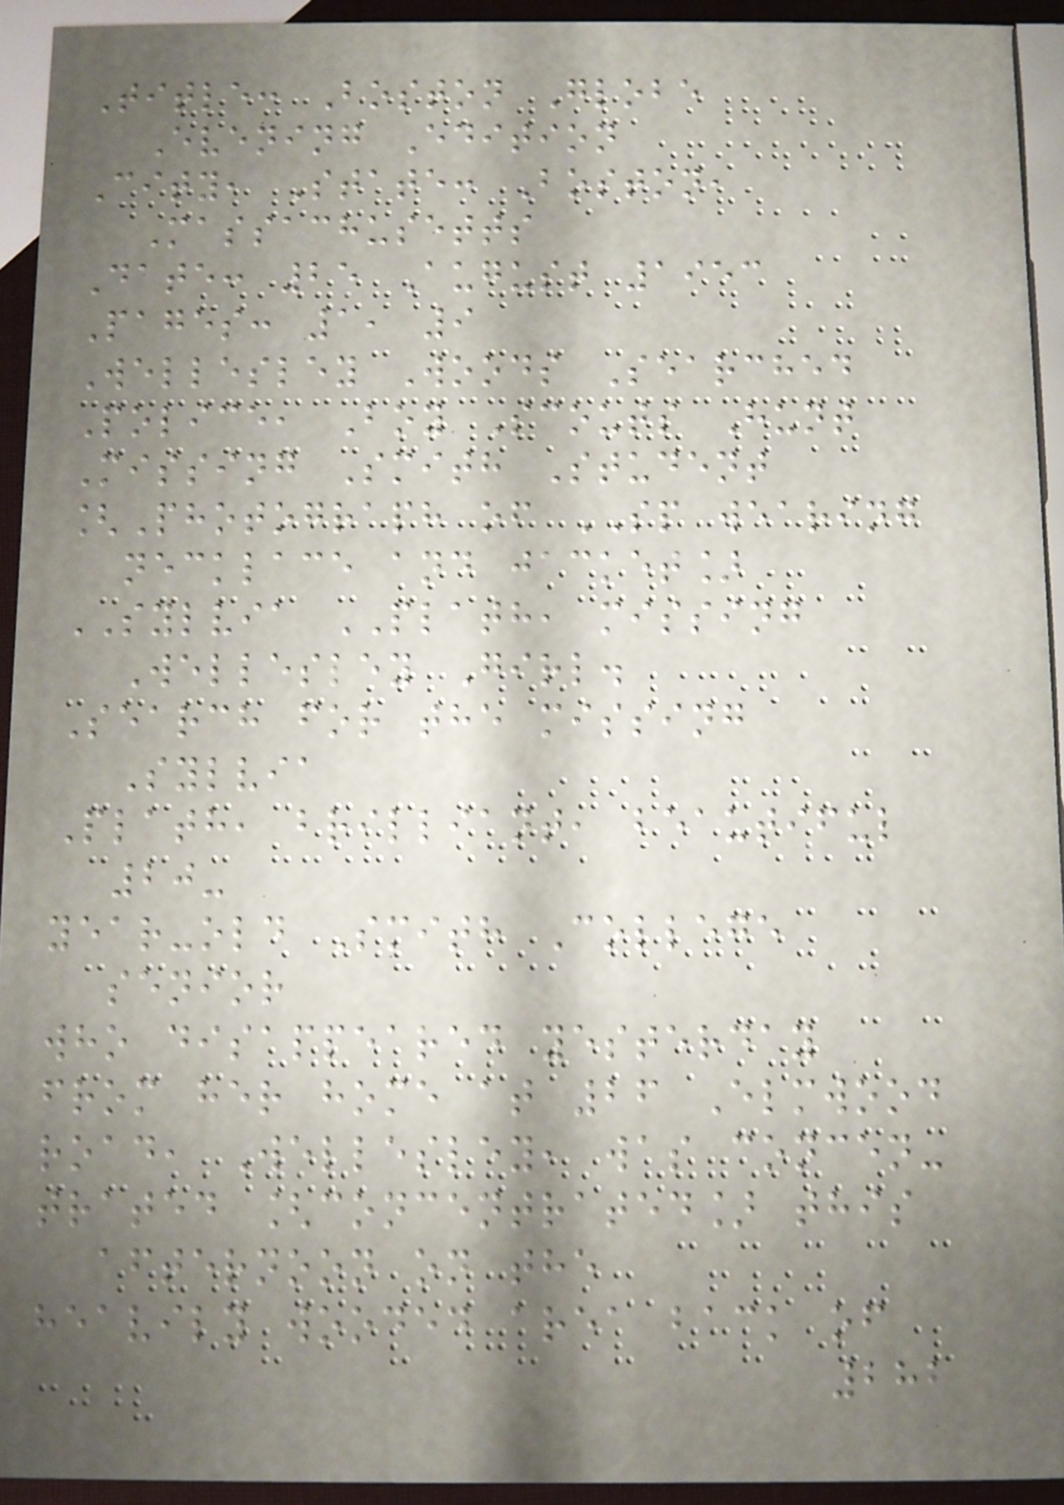Title: Boston Globe
Evening Edition
City, State: Boston,
Massachusetts
Date: 25 August 1953
Pages: 1, 9
Wellesley Woods Searched
Police, Boy Scouts Hunt
Missing Smith Student
[Photograph of SP wearing
necklace and jacket]
SYLVIA PLATH, missing
Wellesley Girl.
Search for the missing
Sylvia
Plath, brilliant, beautiful
20-
year-old Smith College
senior
who disappeared yesterday
from her home at 26 Elmwood
road, Wellesley, was concen-
trated [concentrated] this
afternoon on the
heavily wooded area back of
282
